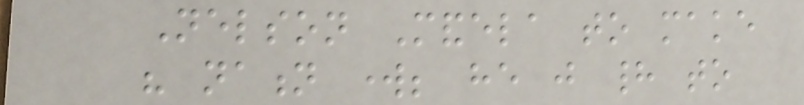Nelson Mandela to make
his nation work; he just had to
